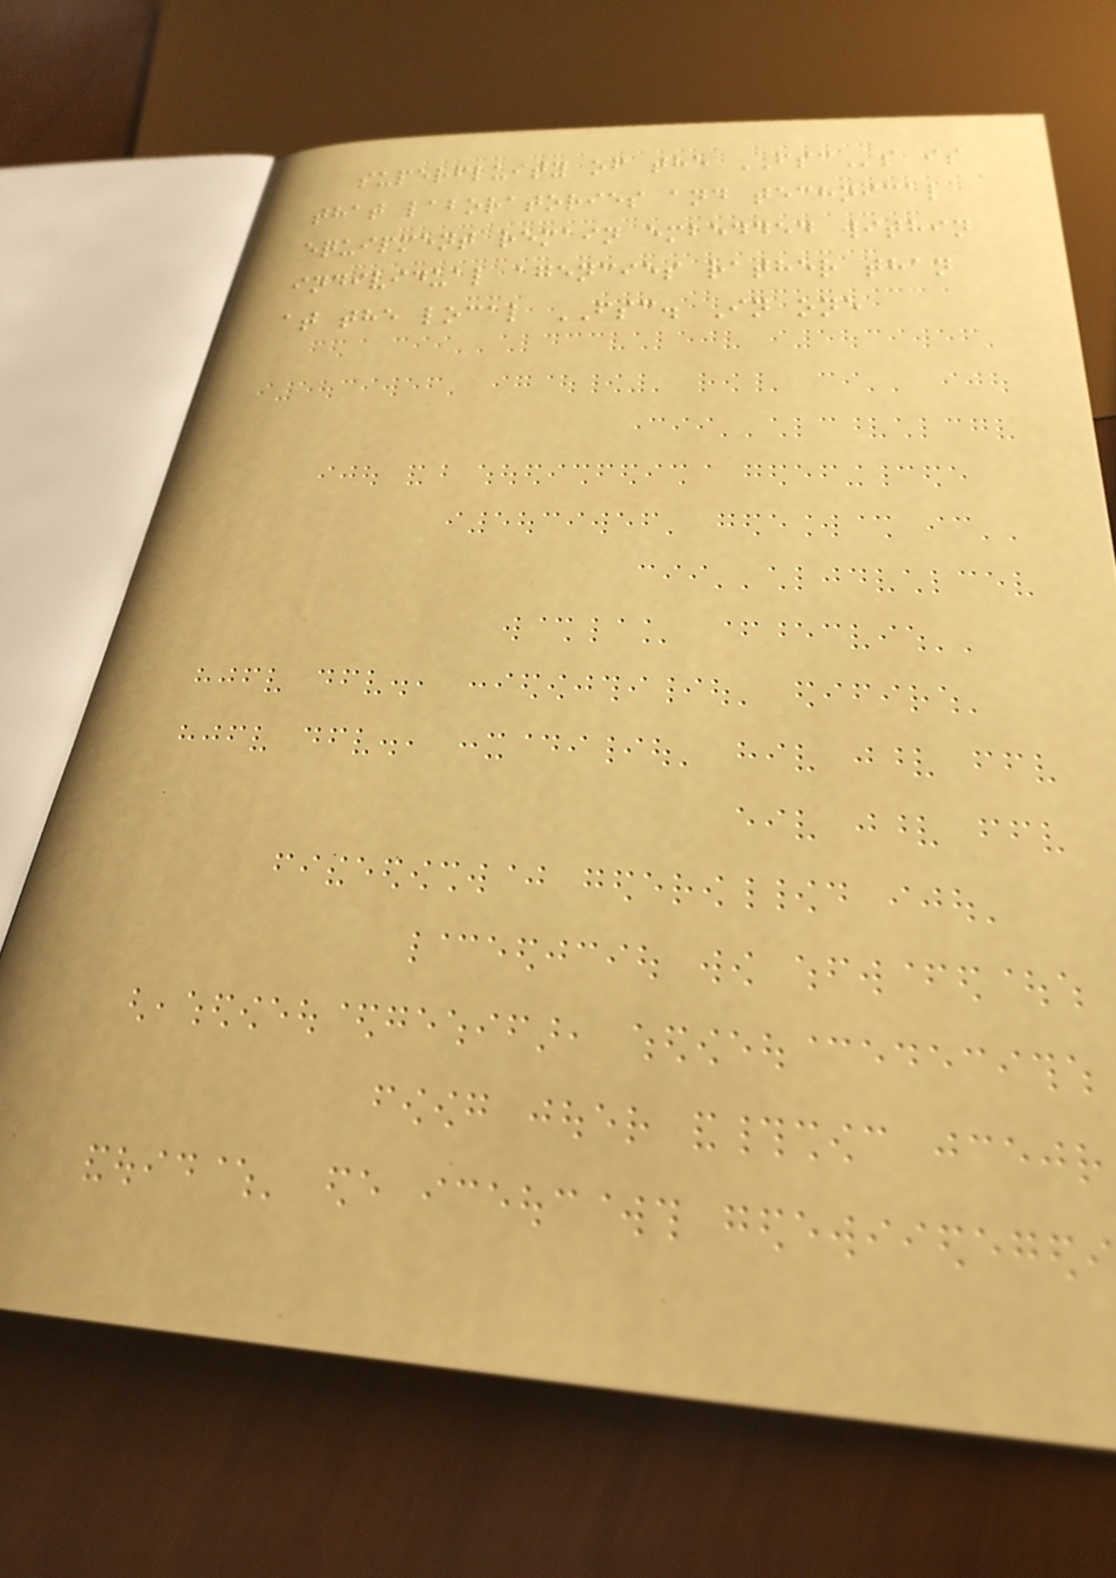superfluity of the FSCs is
that laboratories and technical
equipment remain embedded within
individual agencies rather than
at the local FSC. In one
